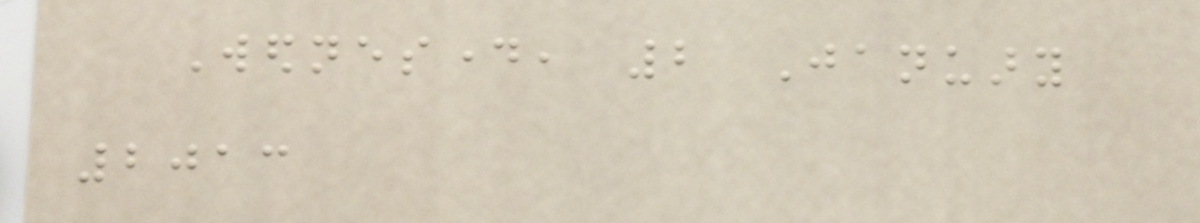Wednesday, 2 January
2013
